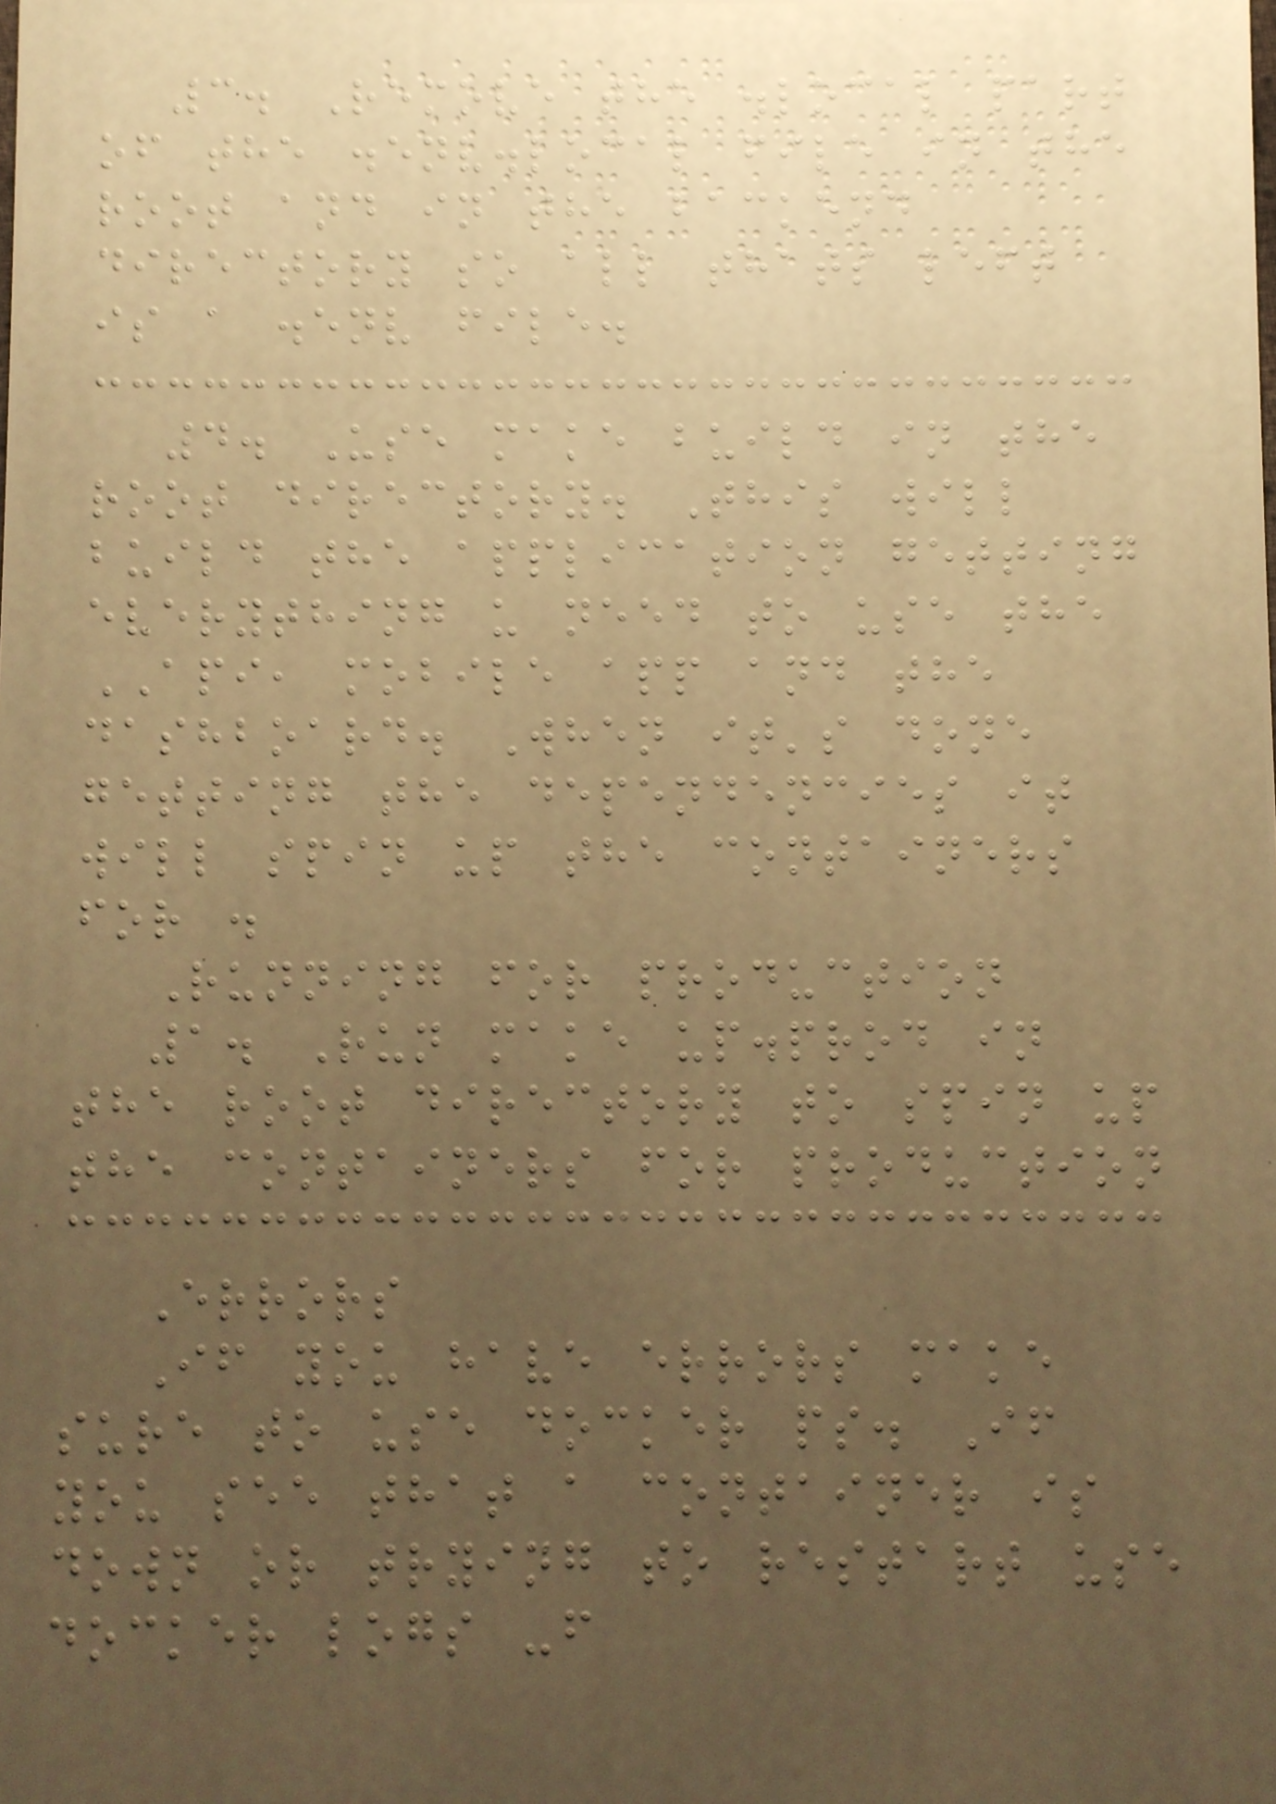3. Remove the .local part
of the .env.local file in the
root and in the backend
directory so all thats left
is a .env file.
4. Use make build in the
root directory. This will
build the application getting
everything u need to use the
API, mobile app and the
dashboard. When it's done
getting the dependencies it
will spin up the containers
for .
Running for production
1. Run make up.prod in
the root directory to spin up
the containers for production
Errors
If you have errors make
sure to use docker ps. If
you see that a container is
down or trying to restart use
docker logs -f
